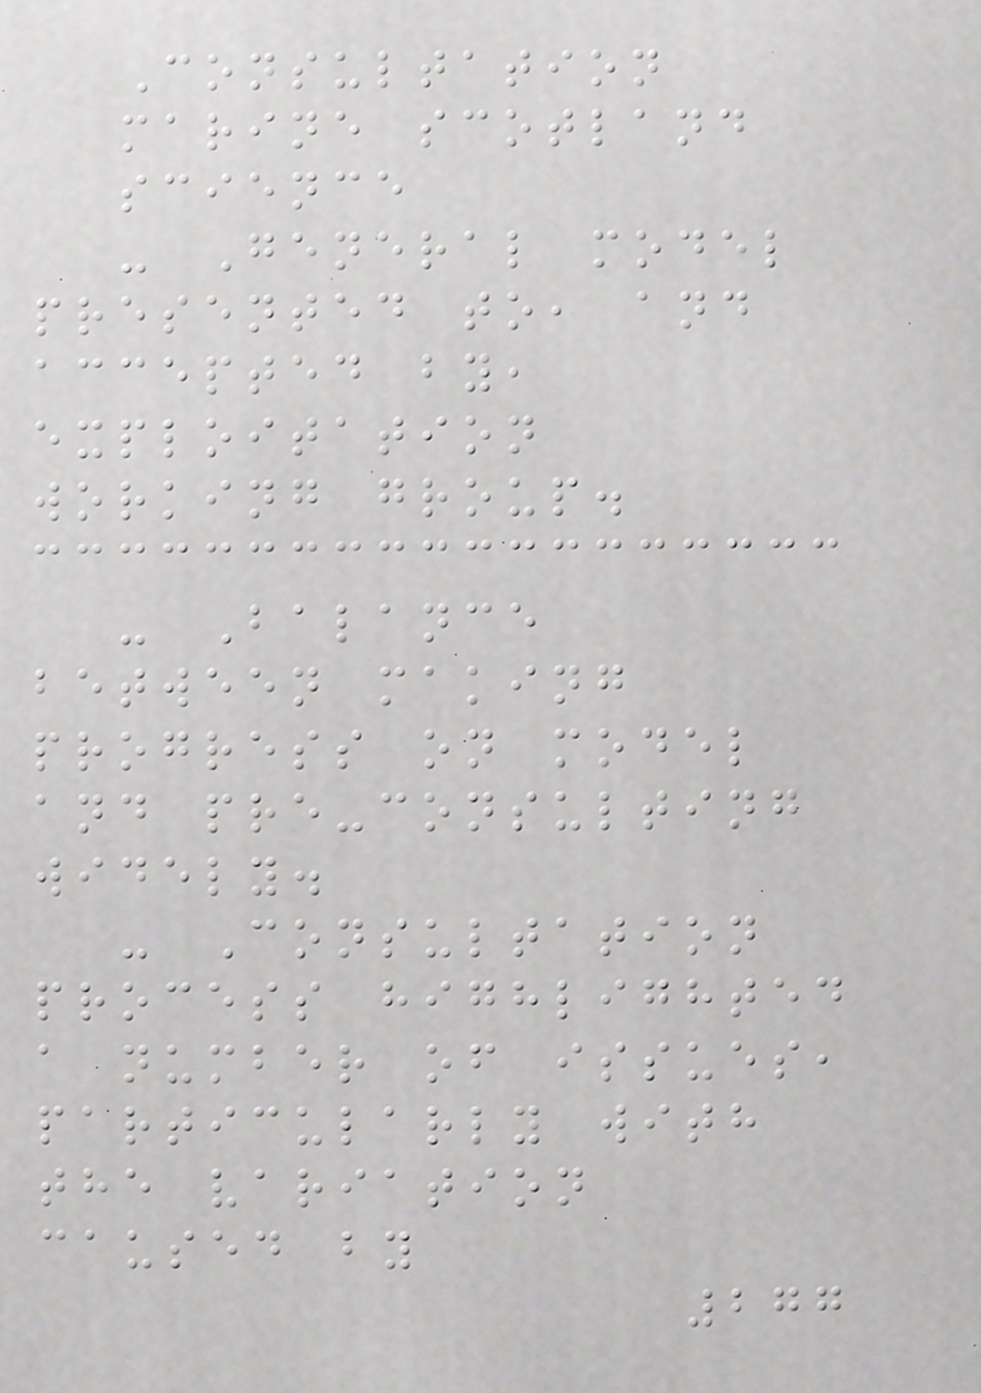Consultation
marine scotland
science
- General model
presented to, and
accepted by,
exploitation
working group.
- Balance
between making
progress on model
and pre-consulting
widely.
- Consultation
process highlighted
a number of issues,
particularly with
the variation
caused by
277
